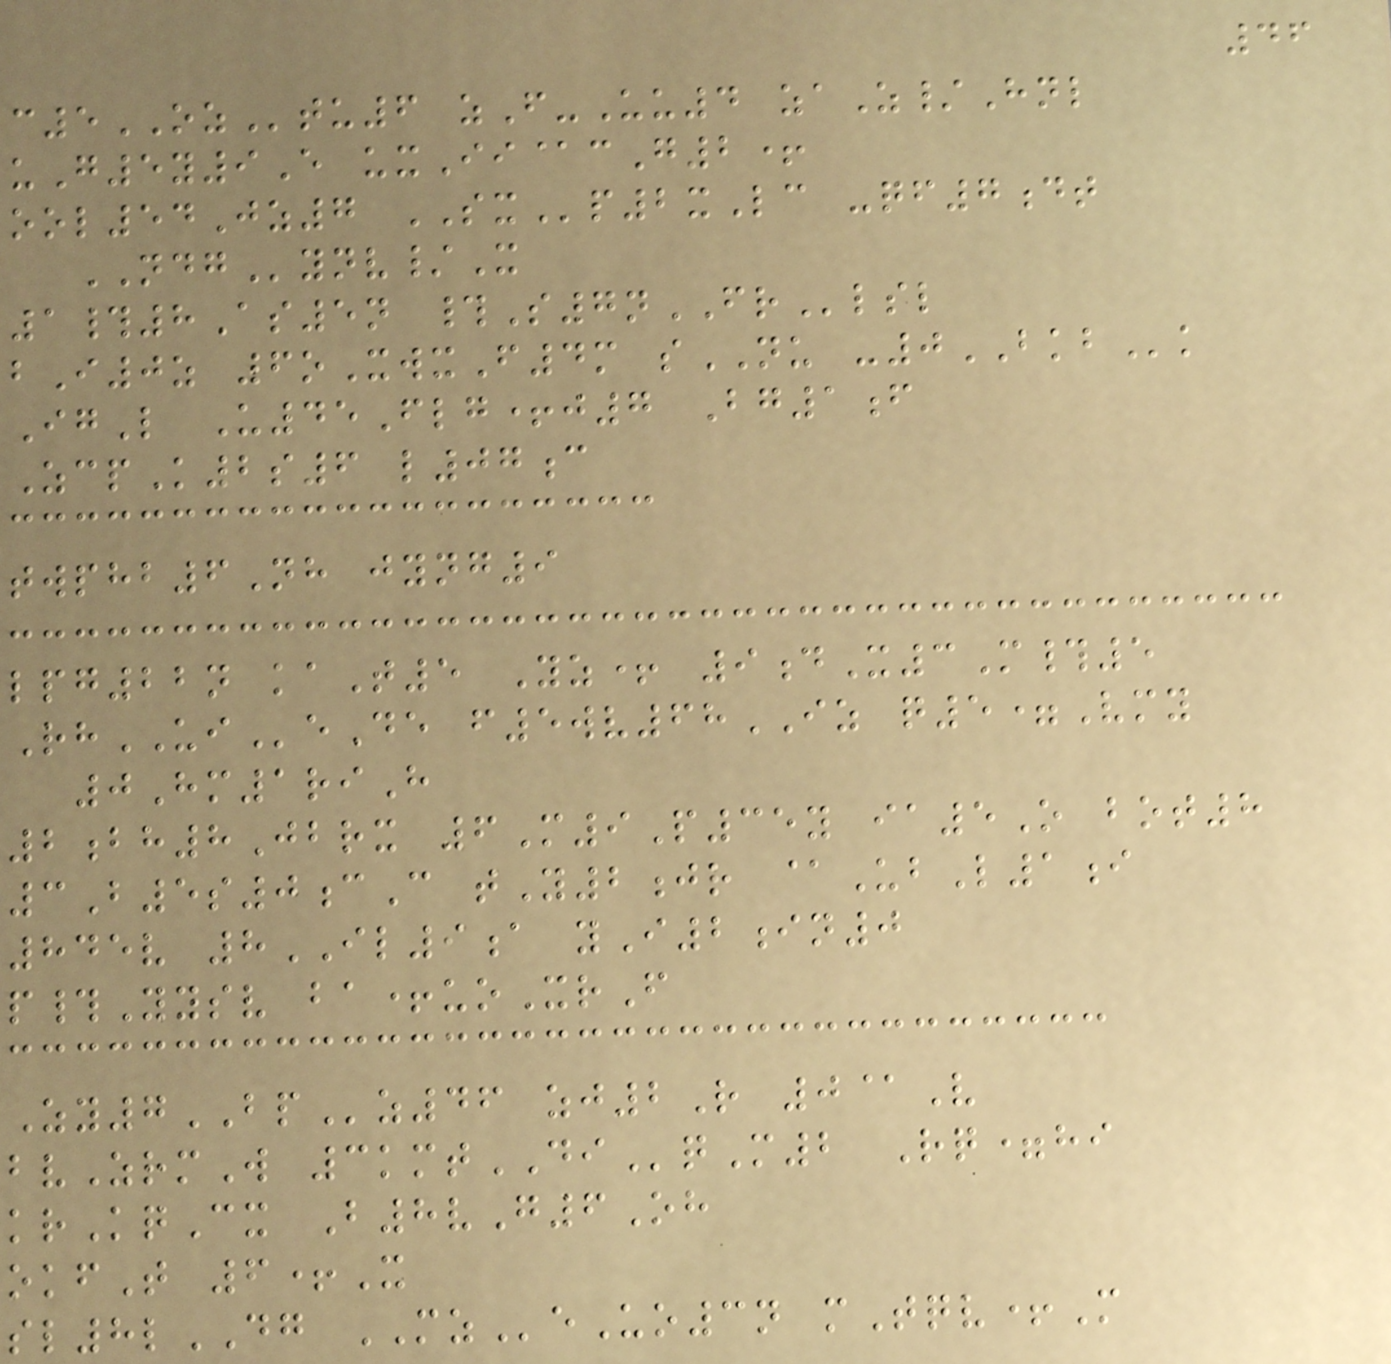46
c5OZtu6 zF-Uu4 zaZ/Hnl
uG5y9E uxIi@cG2+
ool54Jz7 SXp2xLc -qf7dt
NDGynv/X
1#8As5n #S7nFRlsl
bI0z 6oXwxF4m sNU -0BKBk
IgL U45Flg+j7 Bg1f
ZcpK2s6 l07c
twphb6Nh jyng9
lpg22n kaT5 Yz+ 9dX3M#5
RhUIeDe f5wv68IZ q5=Vmy
0Hm1riH
2bh8Jbrx 6M9P35y ia5O bot8
3B5s0cC tY2jr @UbL1i
845v 8IL9a yI2in0
p#Yysv ba+uoXrF
Zy7BPz46 zj2R 0@V
bvZrmW 3kmtDIqM2 Rq=hi
krKqCx B8vG6Oh
okfT 6+X
sl8lDG MZeUo3n mTqv+M
